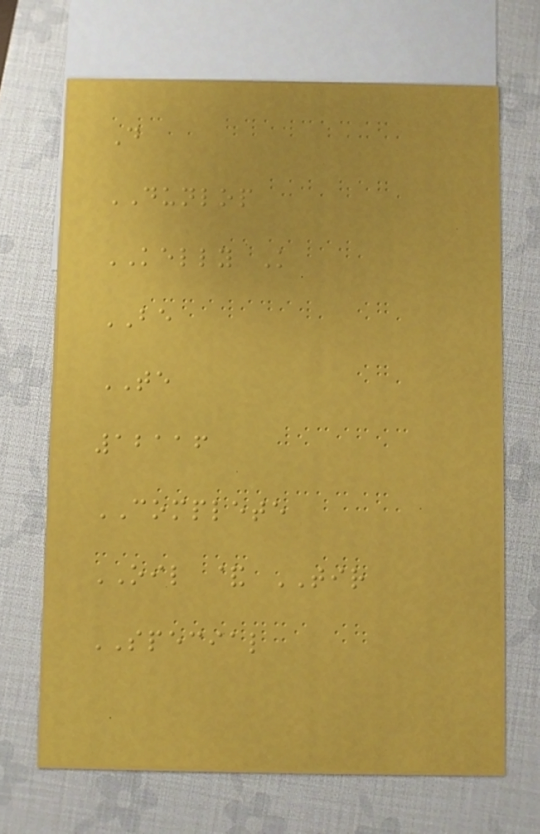D
DUNLOP
KELLY K
BE
TE
12116
COMPLETE
OIL & TIR
SPECIAL
